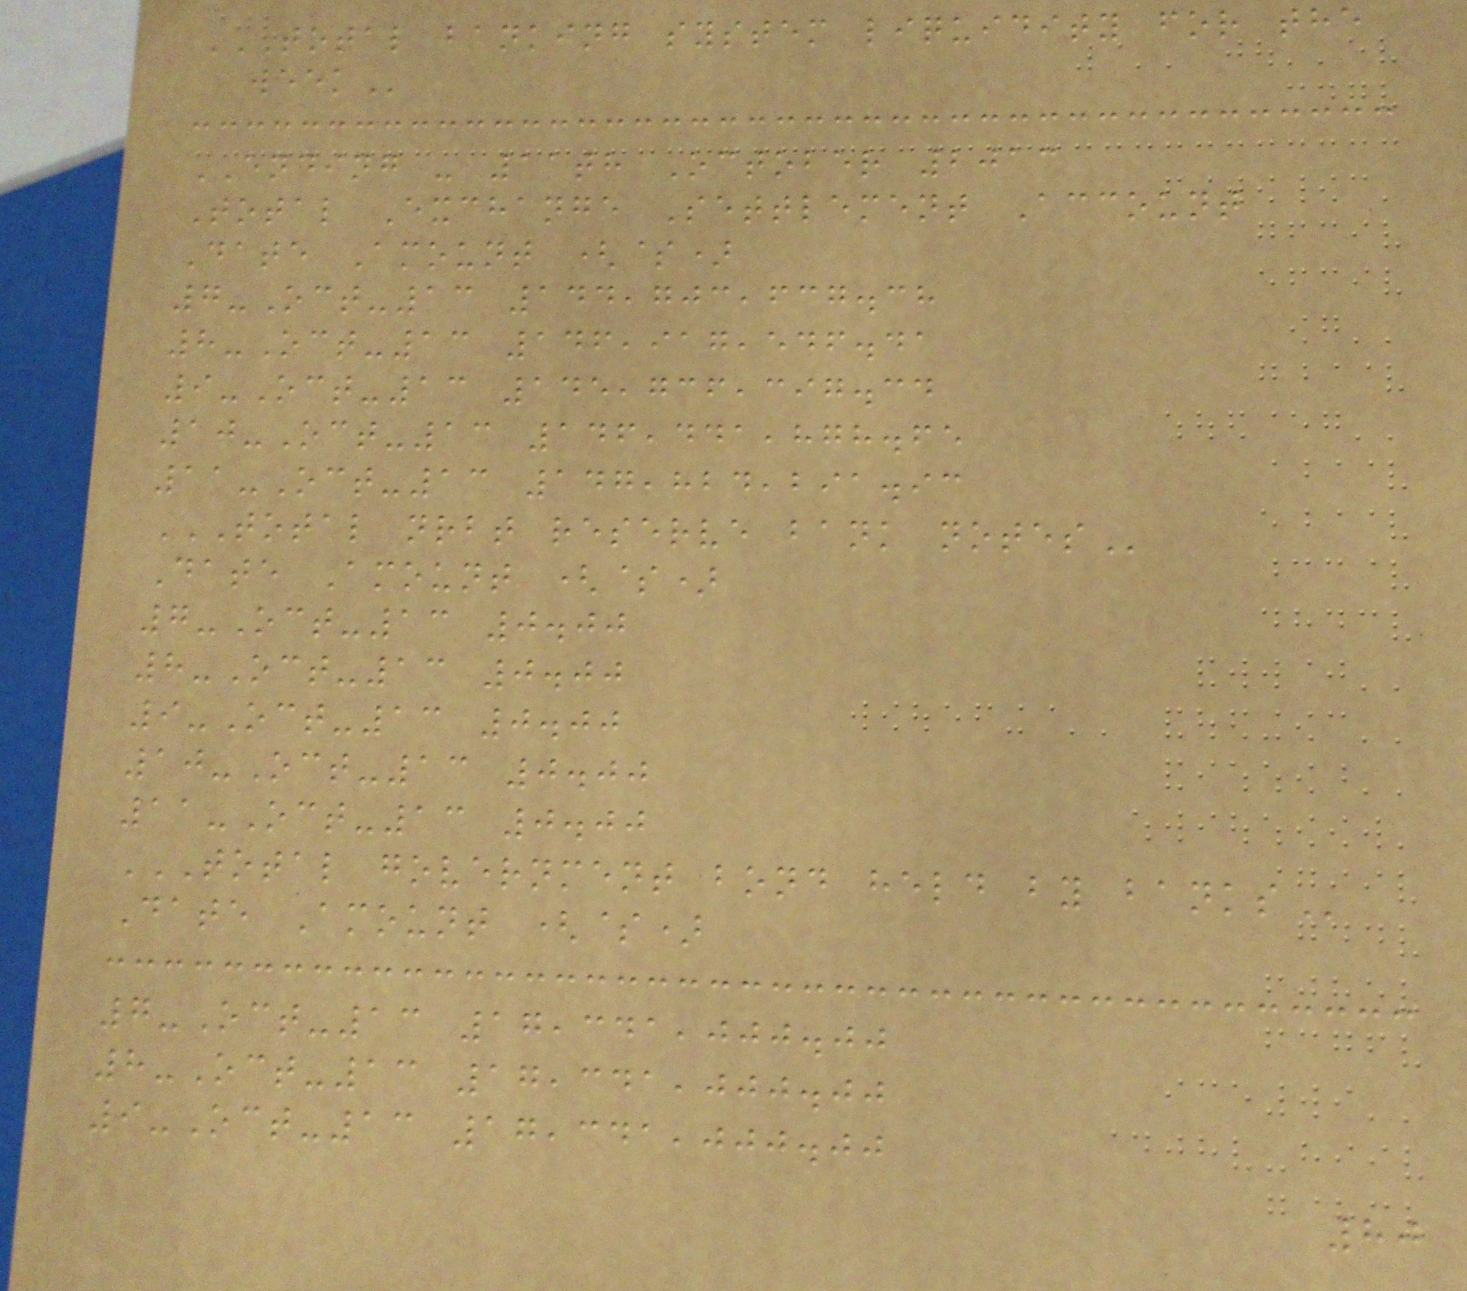TOTAL BANKING SYSTEM LIQUIDITY FOR THE
WEEK
ENDING - 11th October 2013
Total Exchange Settlement Account
Date Amount ($)
7-Oct-13 144,703,637.38
8-Oct-13 146,917,546.41
9-Oct-13 145,736,397.34
10-Oct-13 146,441,878.65
11-Oct-13 147,824,291.93
TOTAL NRBT RESERVE BANK NOTES
Date Amount ($)
7-Oct-13 0.00
8-Oct-13 0.00
9-Oct-13 0.00
10-Oct-13 0.00
11-Oct-13 0.00
TOTAL GOVERNMENT BOND HELD BY BANKS
Date Amount ($)
7-Oct-13 17,341,000.00
8-Oct-13 17,341,000.00
9-Oct-13 17,341,000.00
80
